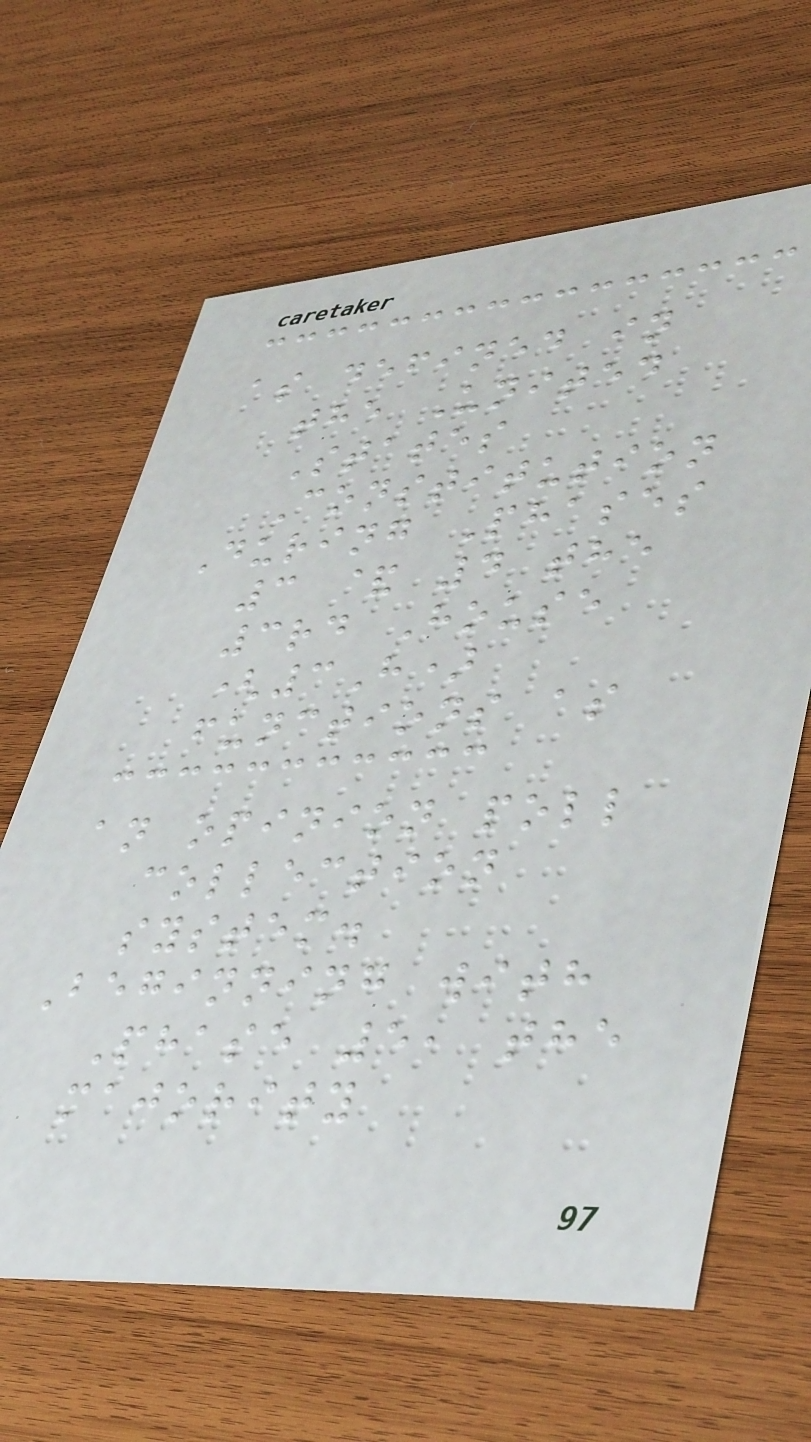as defined in
the United
States
Constitution
During Phases
3 & 4 the
3rd House
(3H)
functions as
an opinion poll
collection
system.
Beginning with
Phase 5, the
majority
